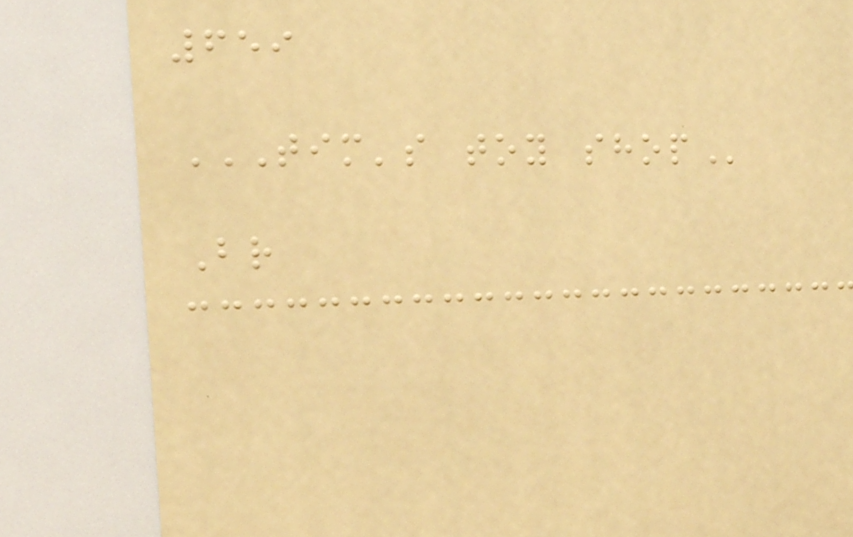659
TIM'S TOY SHOP
Br
